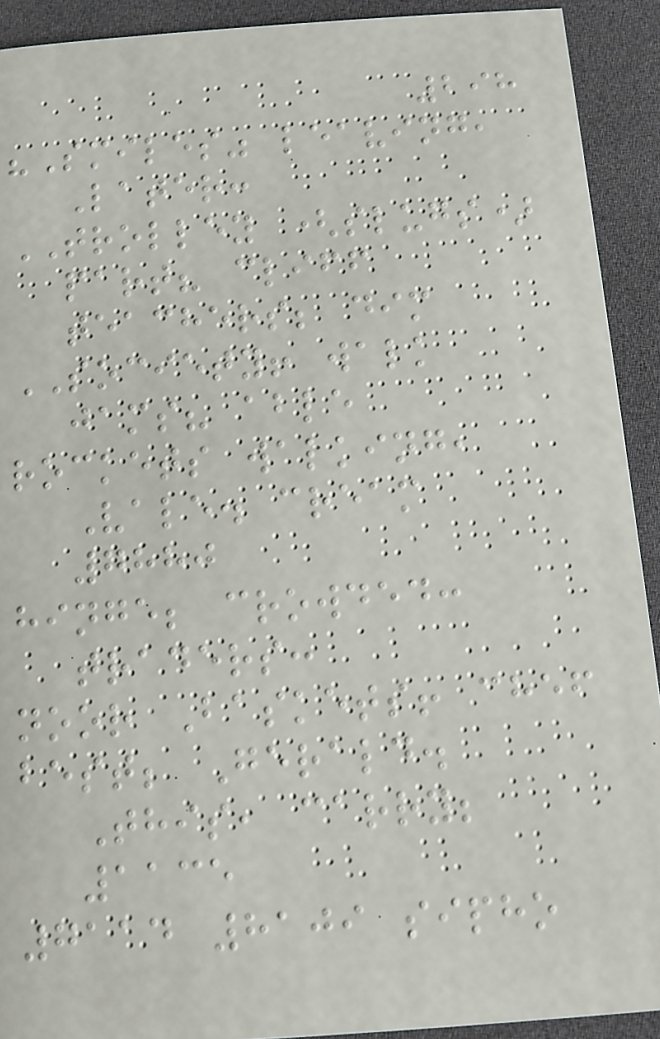298
"Smiles" leaving,
Later:
TROLLEY (slugs)
part? cliff
teachers; dim
SOCIETY! walk
jams? able
rockets walking,
Vale. cream
7880
hinge; crowded:
traders:
noor Baskets! chef
best; Gerald.
This, carry;
1135
7114 8109 sipho
